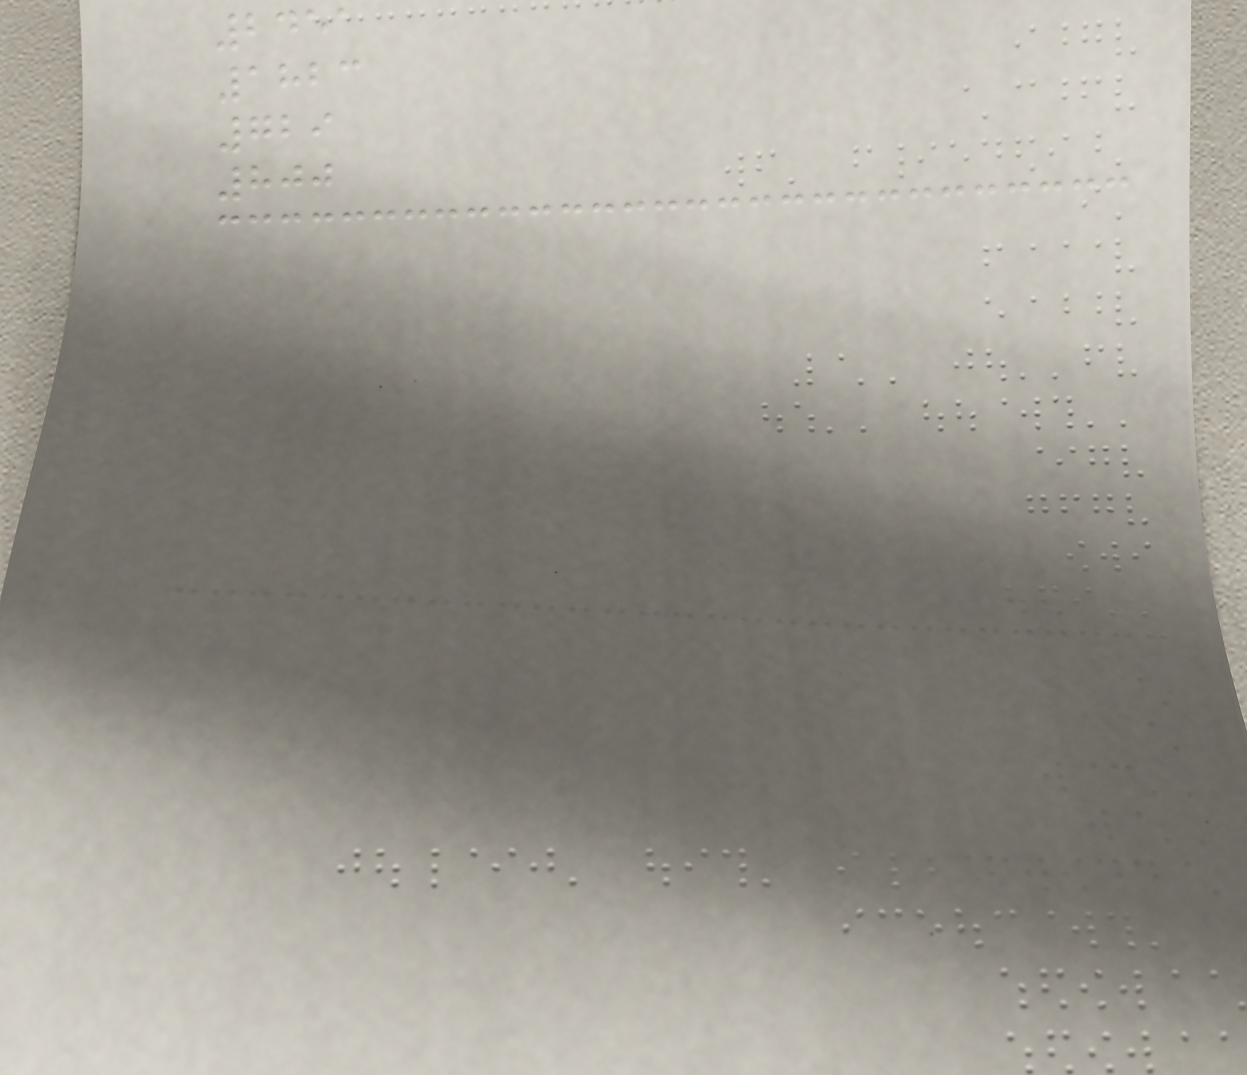2451
1823
729
800
